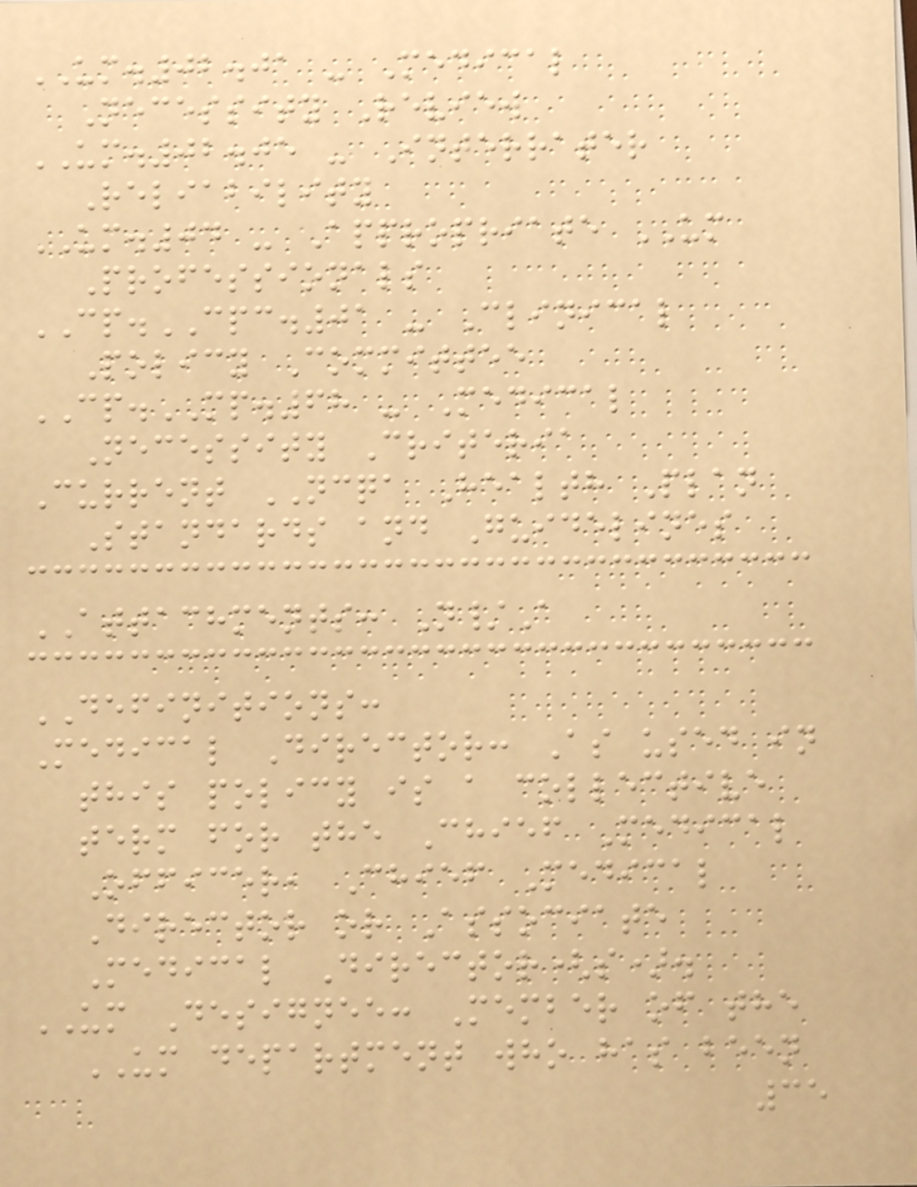UM.02.01 - Medical
Necessity Review
UM.02.05 - Interrater
Reliability
UM.04 - Appropriate UM
Professionals
CP.CPC.01 - Clinical
Policy Committee
CP.MP.68 - Medical
Necessity Criteria
Current NCQA Health Plan
Standards and Guidelines
ATTACHMENTS: N/A
DEFINITIONS:
Medical Director: As used in
this policy is a collective
term for the Chief Medical
Officer, Chief Medical
Director or Associate
Medical Director(s).
UM Designee: Member of the
UM department who has been
35
